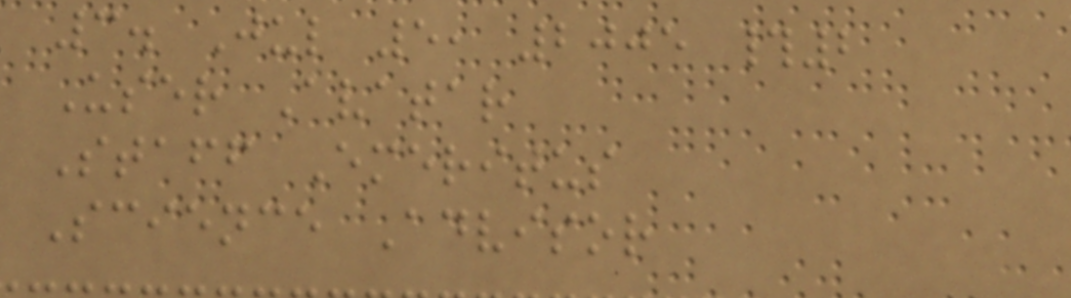3. Jul 5, 2005 #2
User Avatar
Staff Emeritus
Science Advisor
